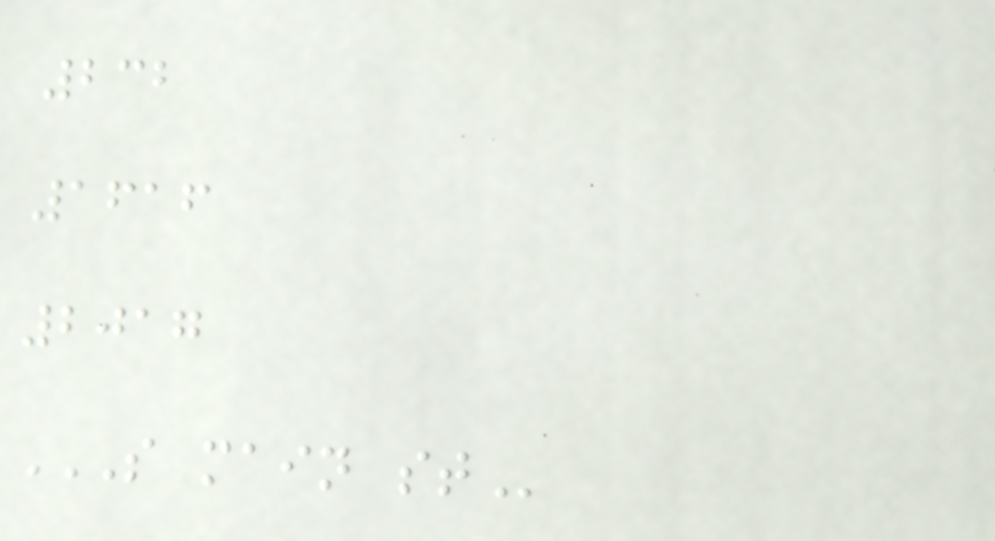232
1616
2017
S MAIN ST
